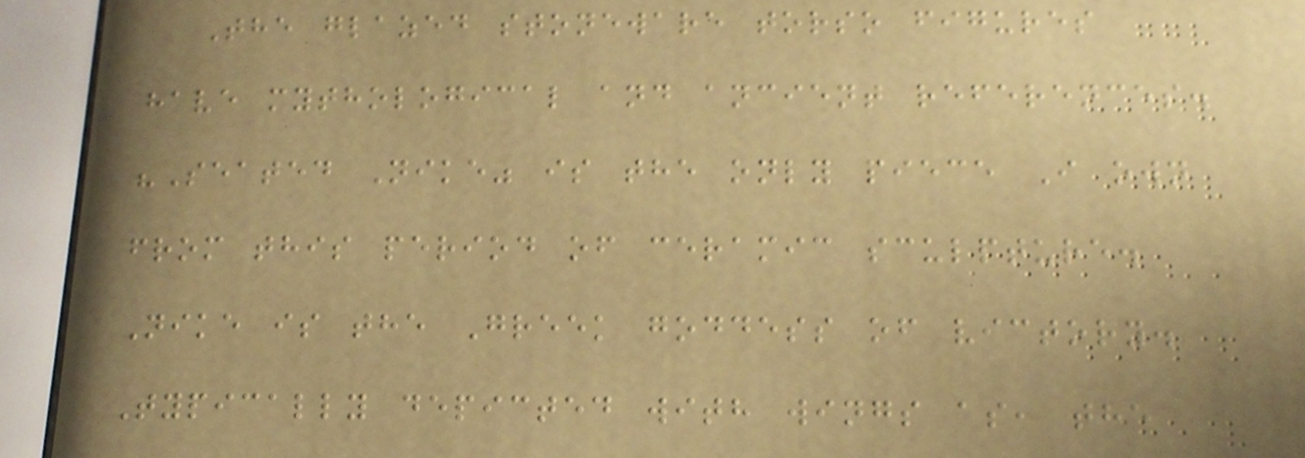The glazed stoneware torso figures
have mythological and ancient references.
"Seated Nike" is the only piece I own
from this period of ceramic sculpture.
Nike is the Greek goddess of victory.
Typically depicted with wings as, the
